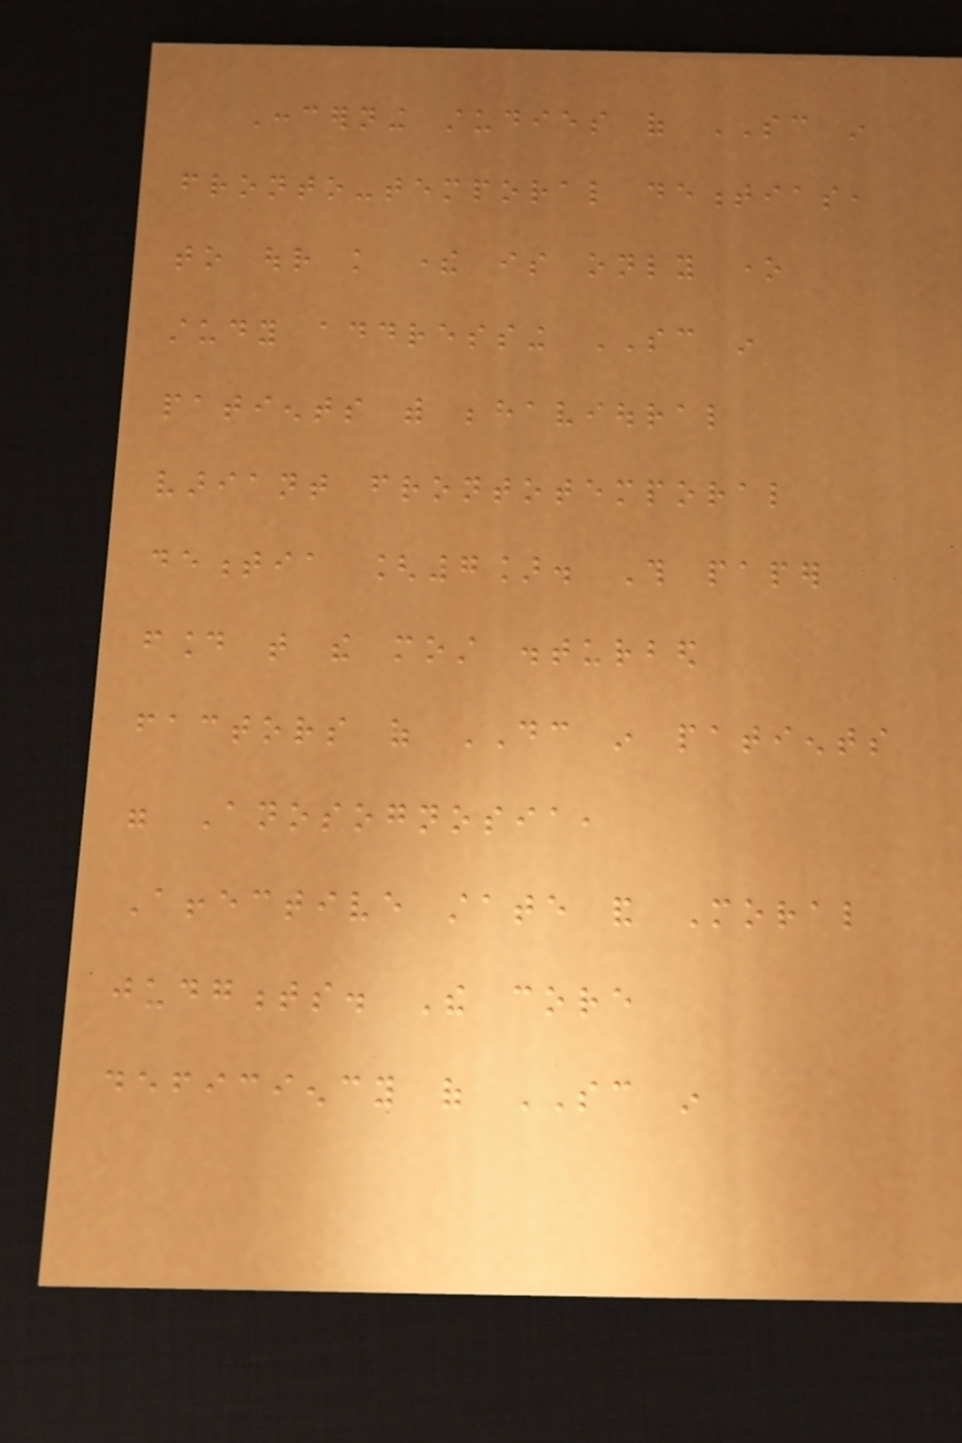Concerning studies of SC in
fronto-temporal dementias,
to our knowledge there is only one
study addressing SC in
patients with behavioural
variant frontotemporal
dementia [7]. This paper
found that the most disturbed
factors of DC in patients
were Anosognosia,
Affective state and Moral
judgments. The core
deficiency of SC in
